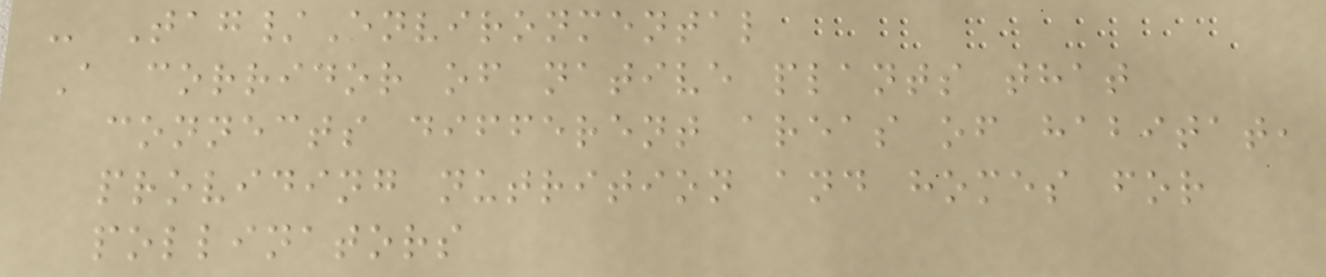- Tag/Environmental
A corridor of native plants that
connects different areas of habitat,
providing nutrition and homes for
pollinators
